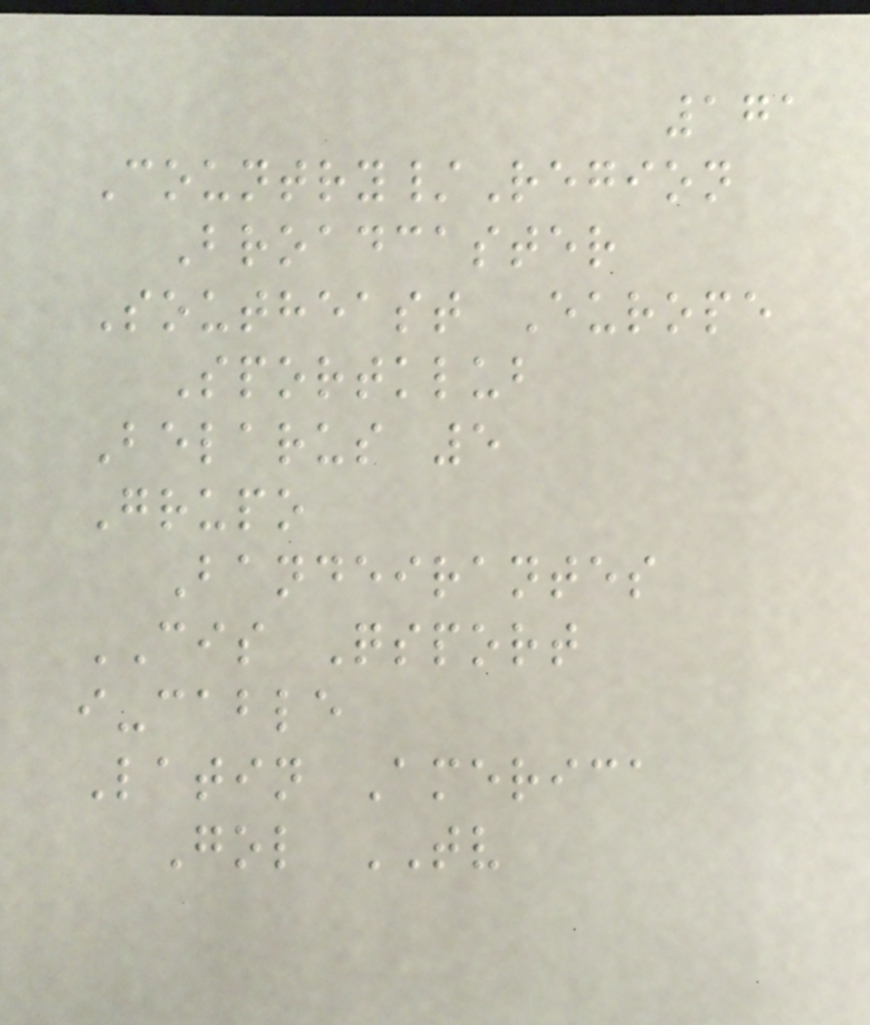171
Country/Region
Broadcaster
Southeast Europe
Sportklub
Belarus 5
Grupo
Bandeirantes
CIS Qsport
i-cable
Latin America
Gol TV
